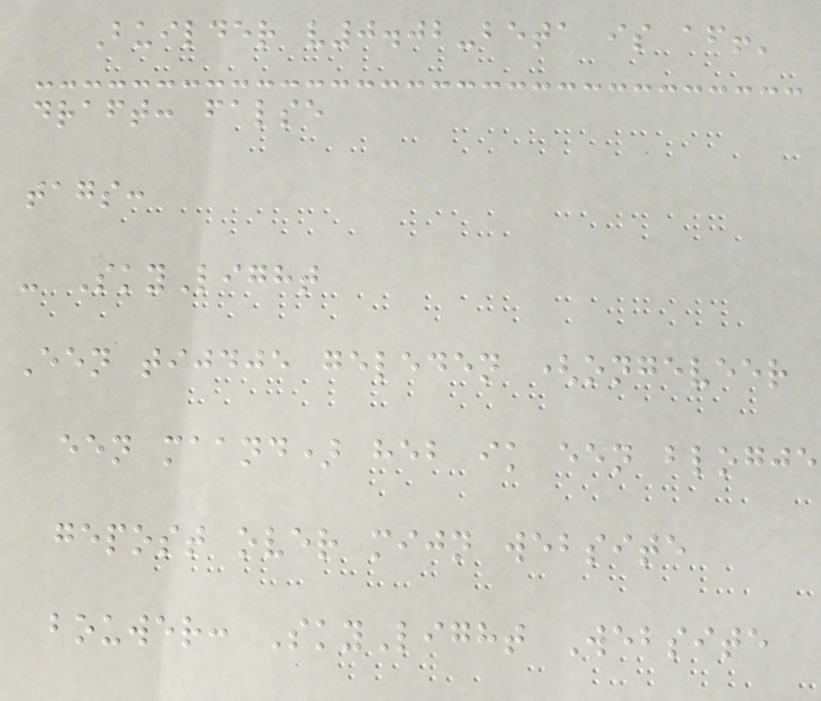Builder v0.02-beta is af!'
draft: false
tags:
- SkyLight
Een tijdje geleden (ongeveer
een maand) heb ik een blogje
gepost over mijn website
bouwer: SkyLight Website
